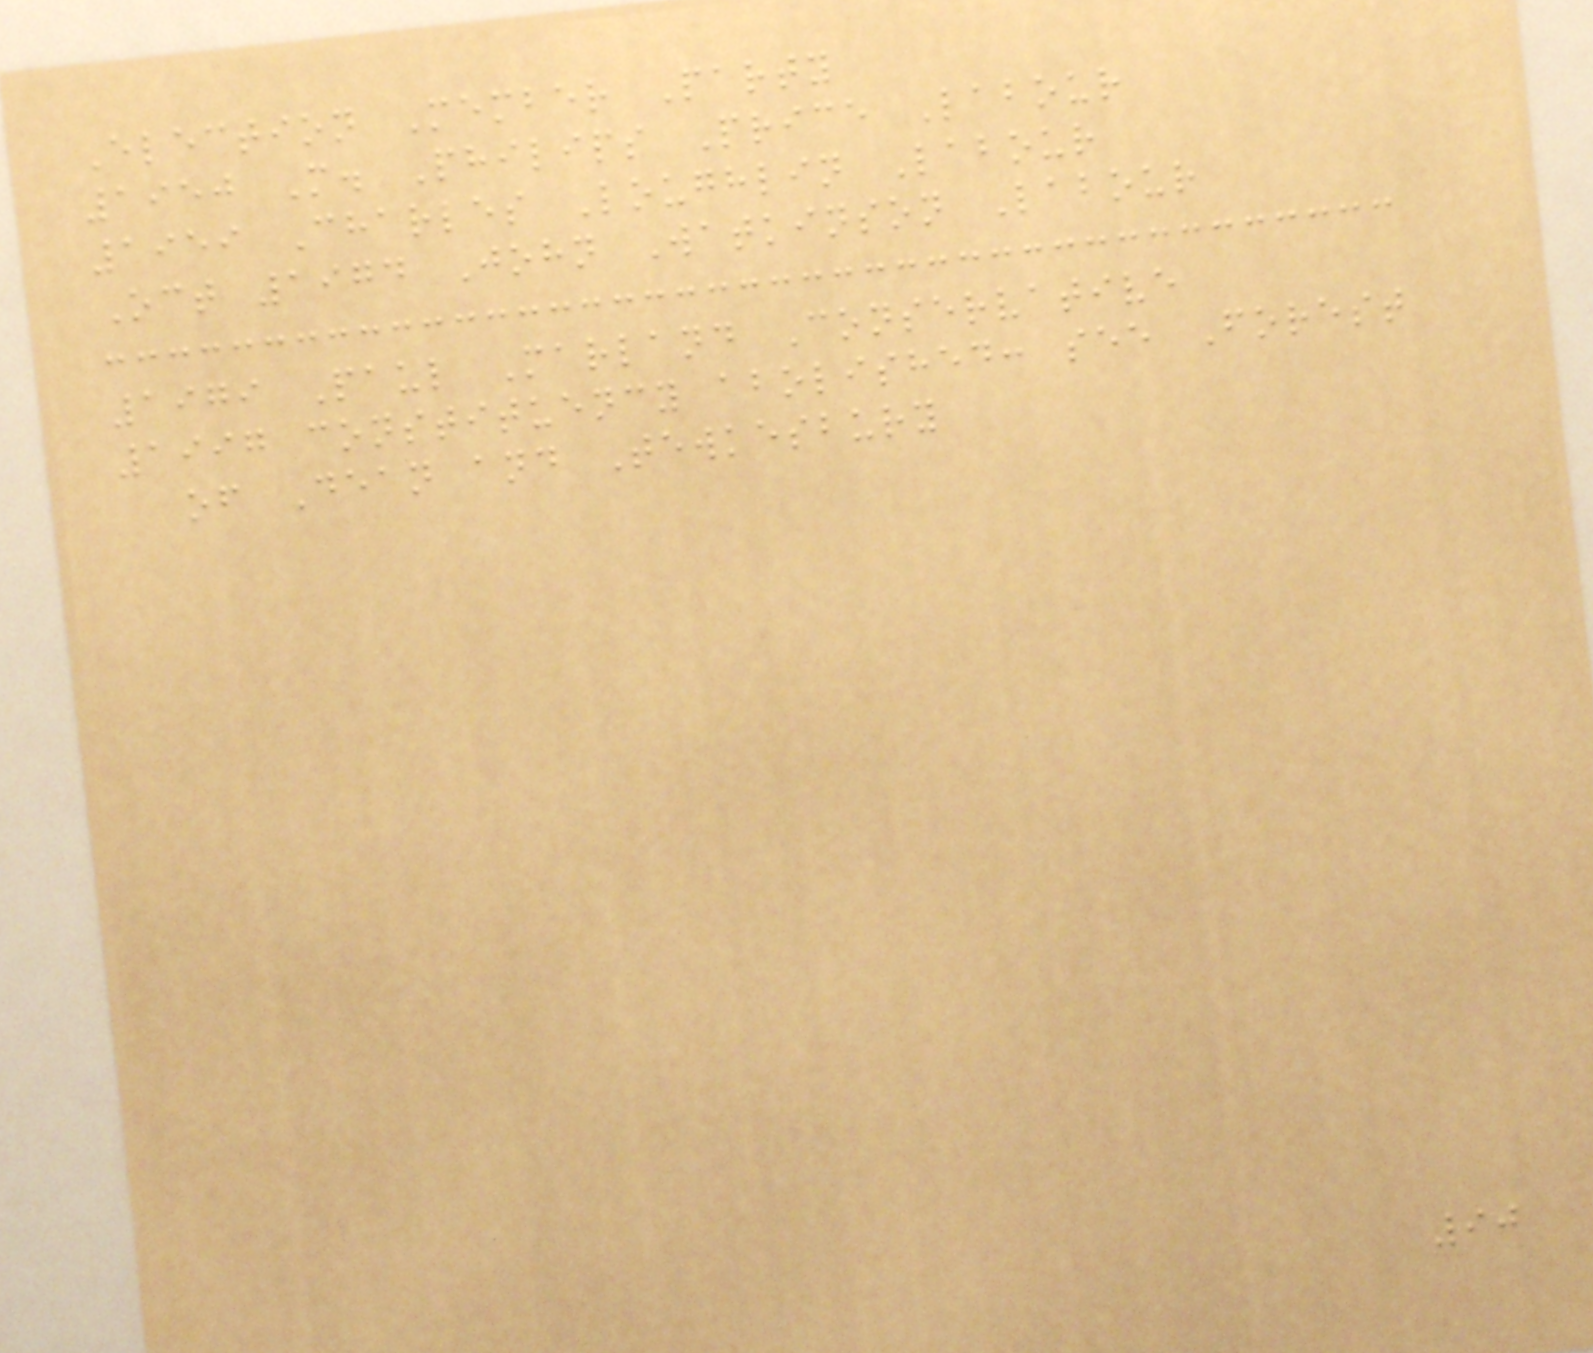Election Member Party
1950 M. Philips Price Labour
1959 Charles Loughlin Labour
Oct 1974 John Watkinson Labour
1979 Paul Marland Conservative
1997 constituency abolished: see Forest
of Dean and Tewkesbury
90
